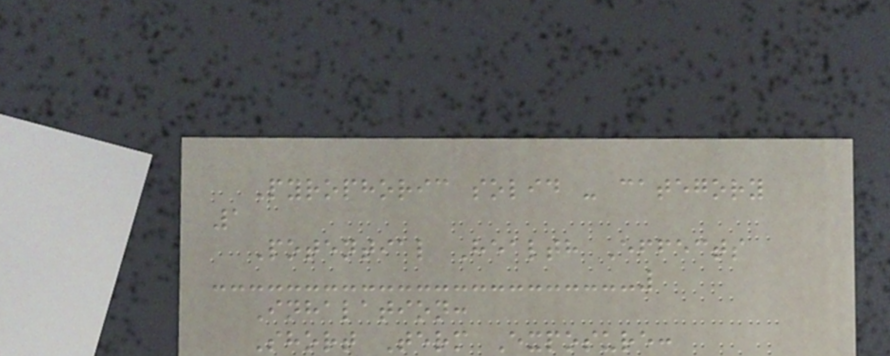Pyrophoric solid - category
1
Potential Health Effects
Inhalation:
Short Term Exposure:
